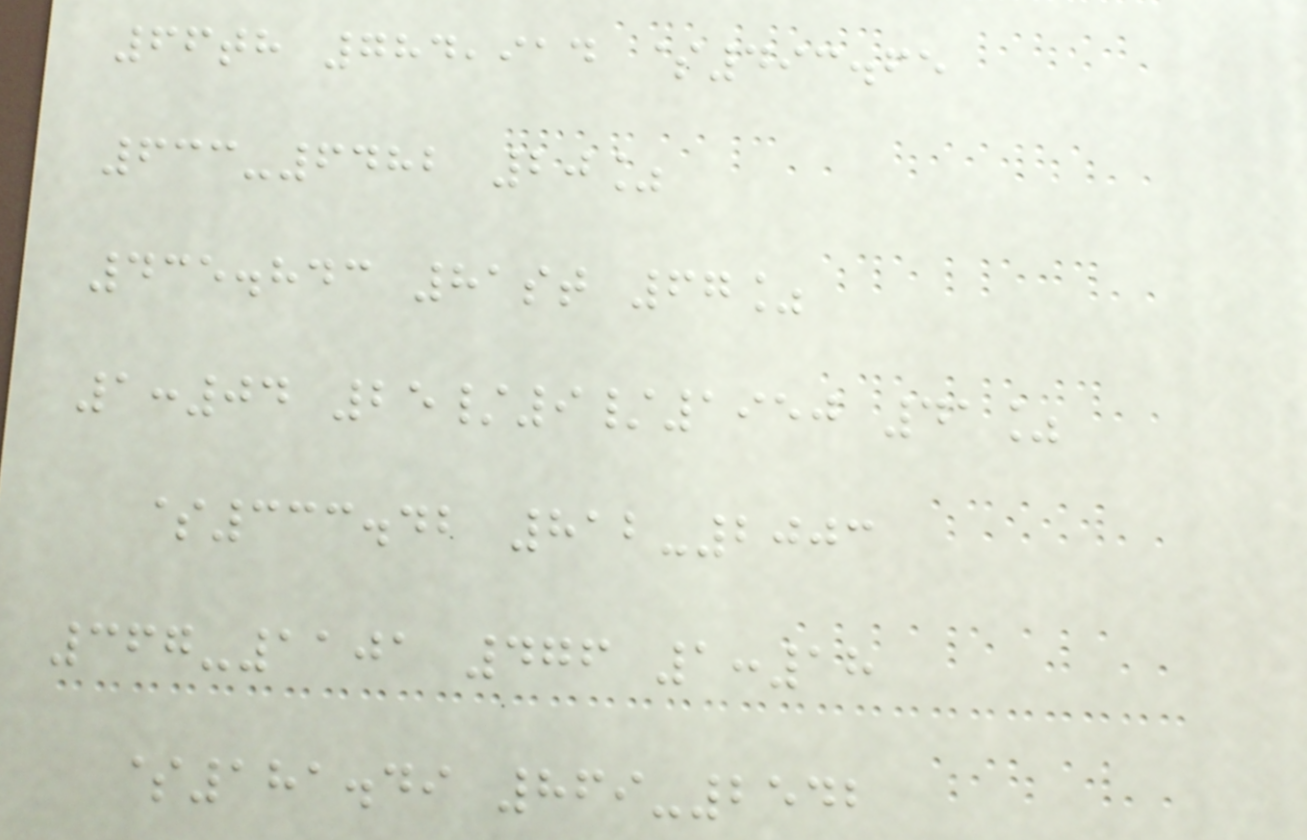66th 784,914 $493.65
633-6482 20%
435.843 81st 67%
1:04 25/9/1950 41%
$333.42 812-2003
367-1101 476 1:18
$181.49 869-2542
